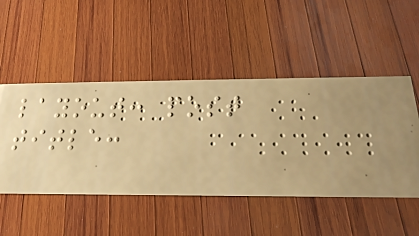layout: post
title:
